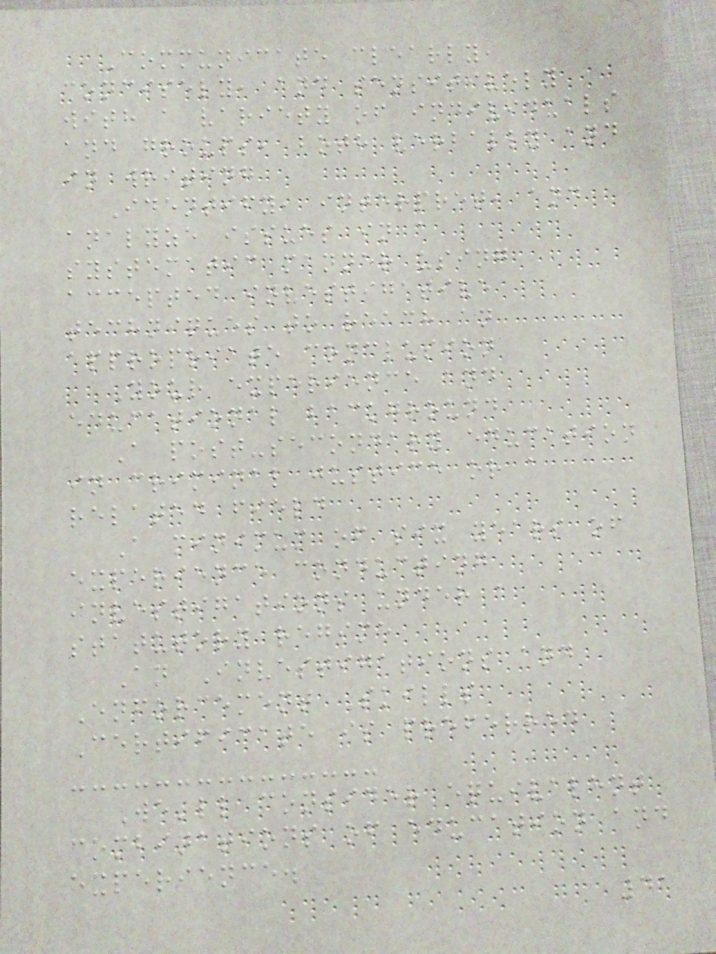Communicate clearly,
concisely, and sensitively
with a variety of individuals
and groups, both verbally and
in writing
Identify, interpret, and
analyze issues in a
systematic manner using
accepted investigative
techniques to reach an
appropriate conclusion
Your experience and
educational background
A post-secondary education
in criminal justice or a
related field
A minimum of six years of
experience conducting
investigations under a
statutory regime
An Investigations and
Enforcement Skills
Certificate is preferred
We'll consider equivalent
combinations of education and
experience.
41
